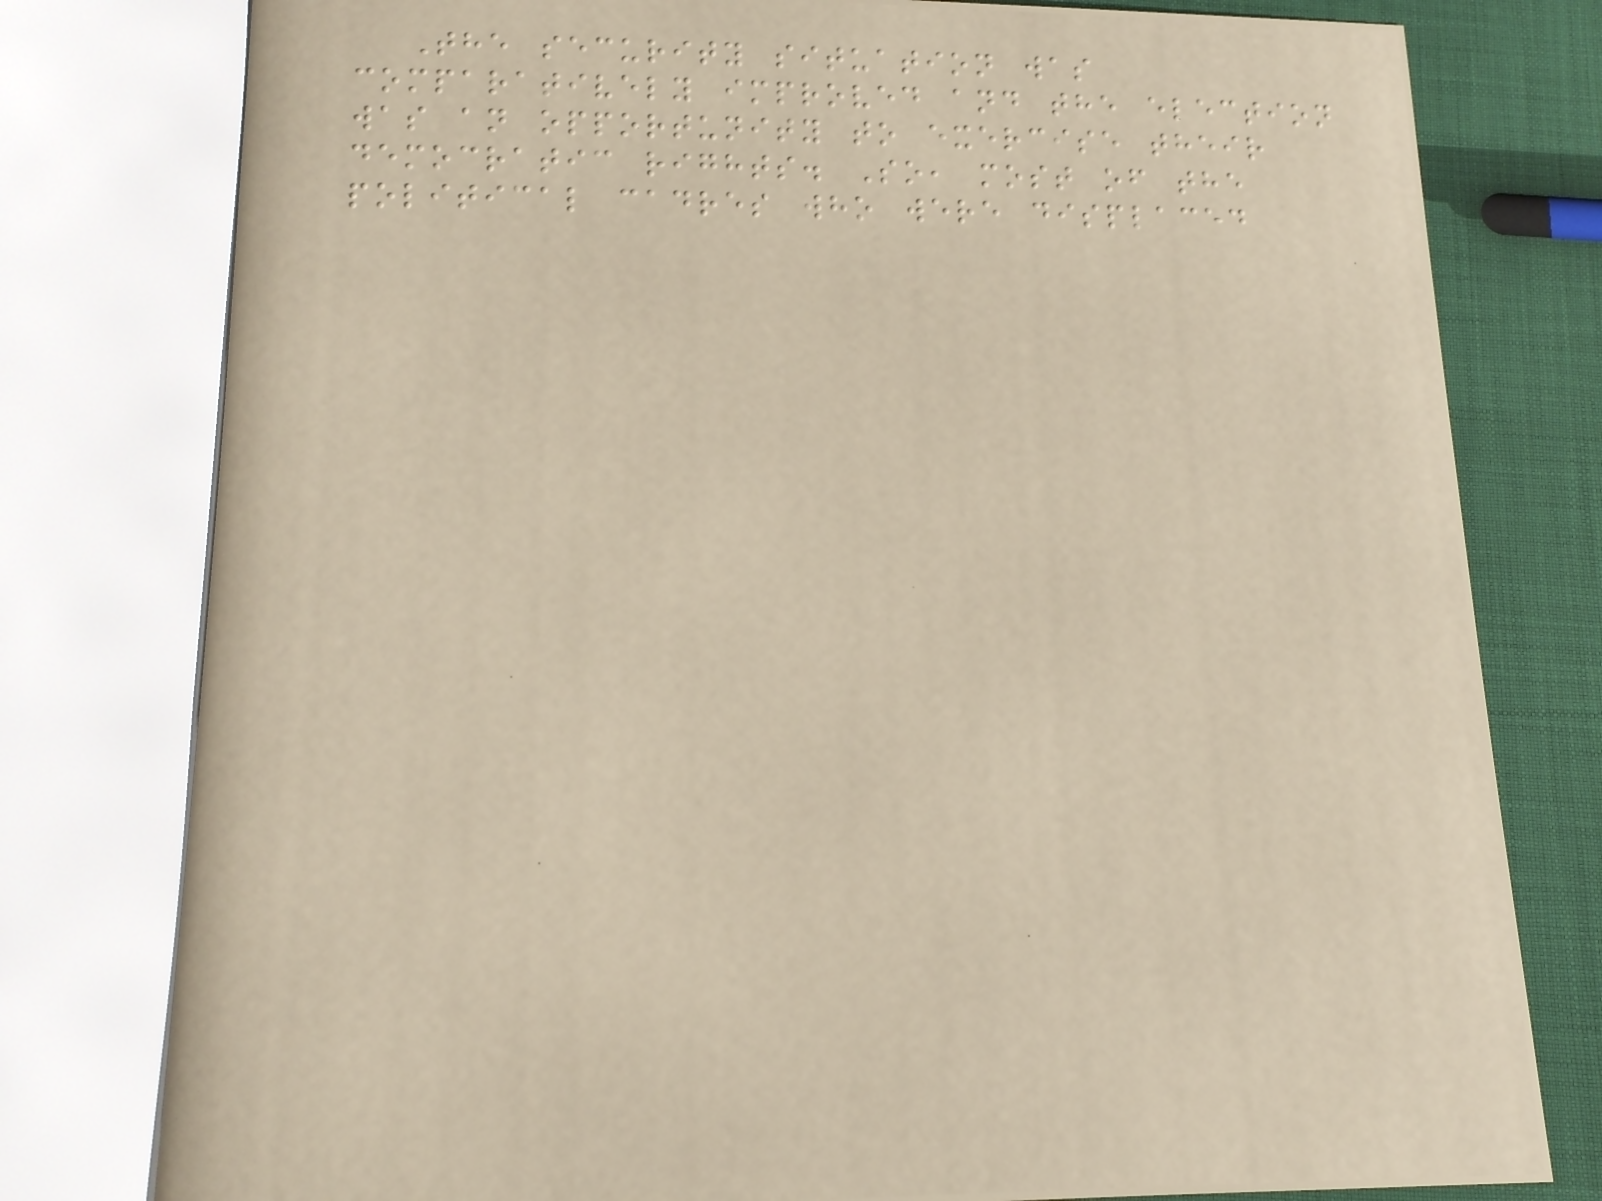The security situation was
comparatively improved and the election
was an opportunity to exercise their
democratic rights. So, most of the
political cadres who were displaced
